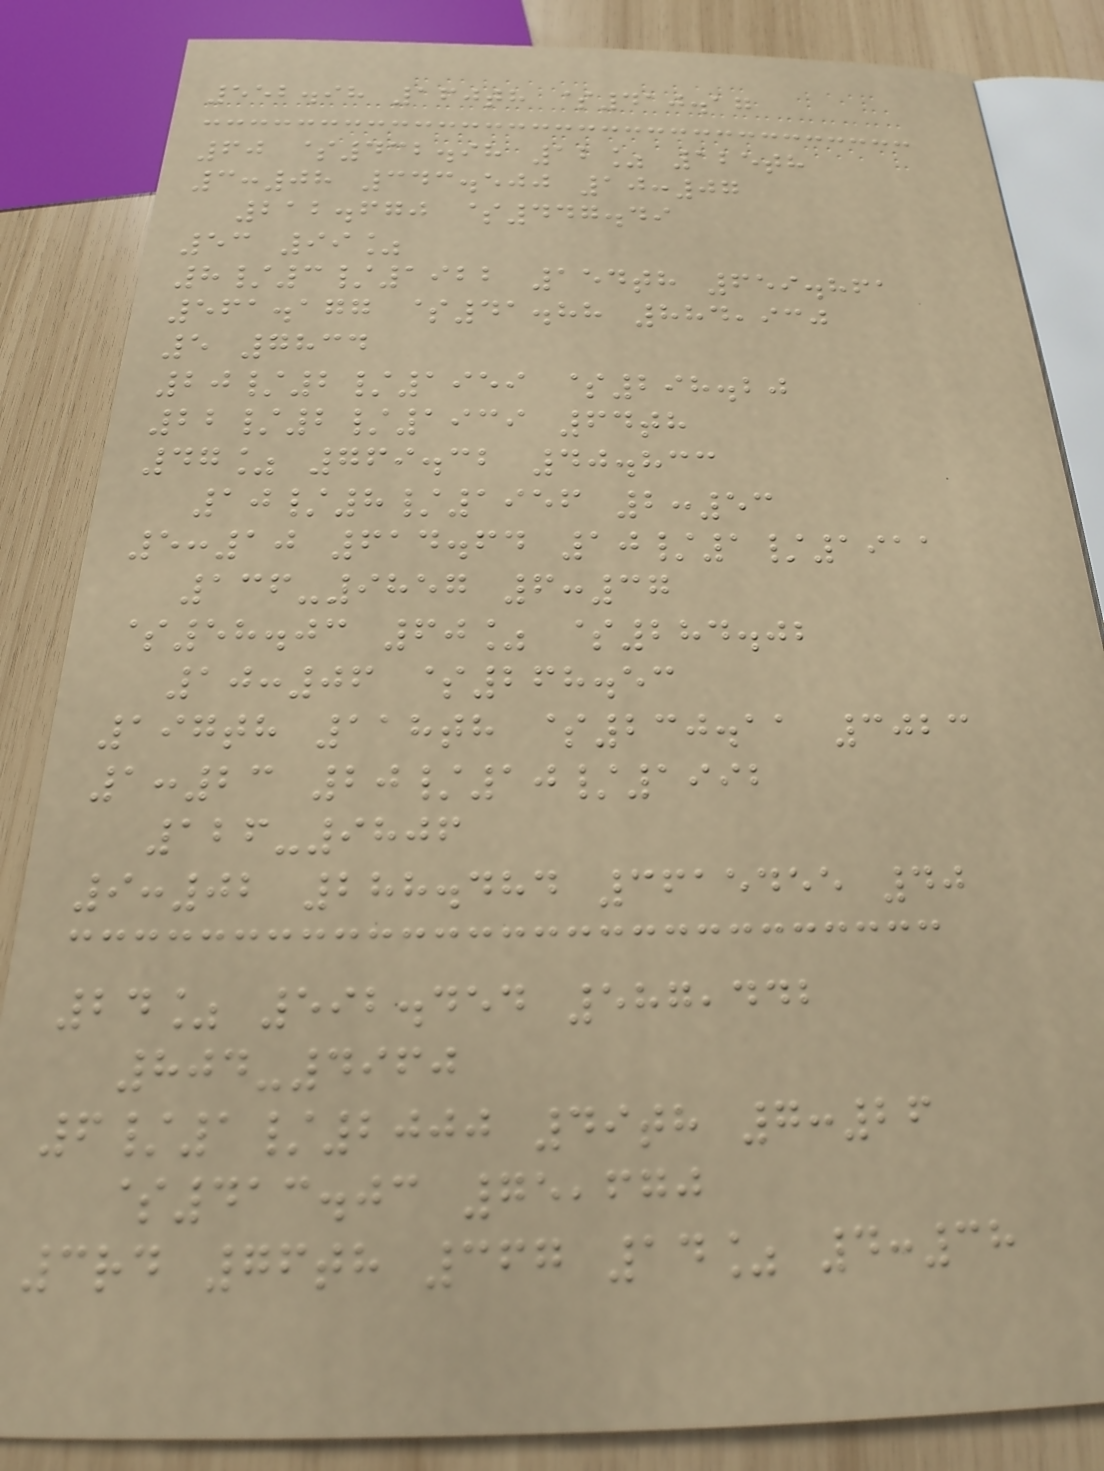552.98 160th $410.17
60 $432.98 12% 125th
3:08 343.500 10:07
212.670 $447.49
53 99%
8/3/1922 154th 659.861
561.177 $41.88 884,930
5 7834
20/2/1959 $298.20
22/2/1939 64th
47% 769.32 40.833
10/8/1956 2:53
5:10 614.64 10/1/1911
136-9857 6:37
$58.03 60% $284.02
10:06 $268.53
197th 118th $230.11 3023
1:23 20/10/1992
126-9806
9:02 288.484 3615455 40
24% 592.454 587,442
804-4960
6/1/2000 49th 7:26
$413.03 75,670
3rd 76th 367 14% 4:38
